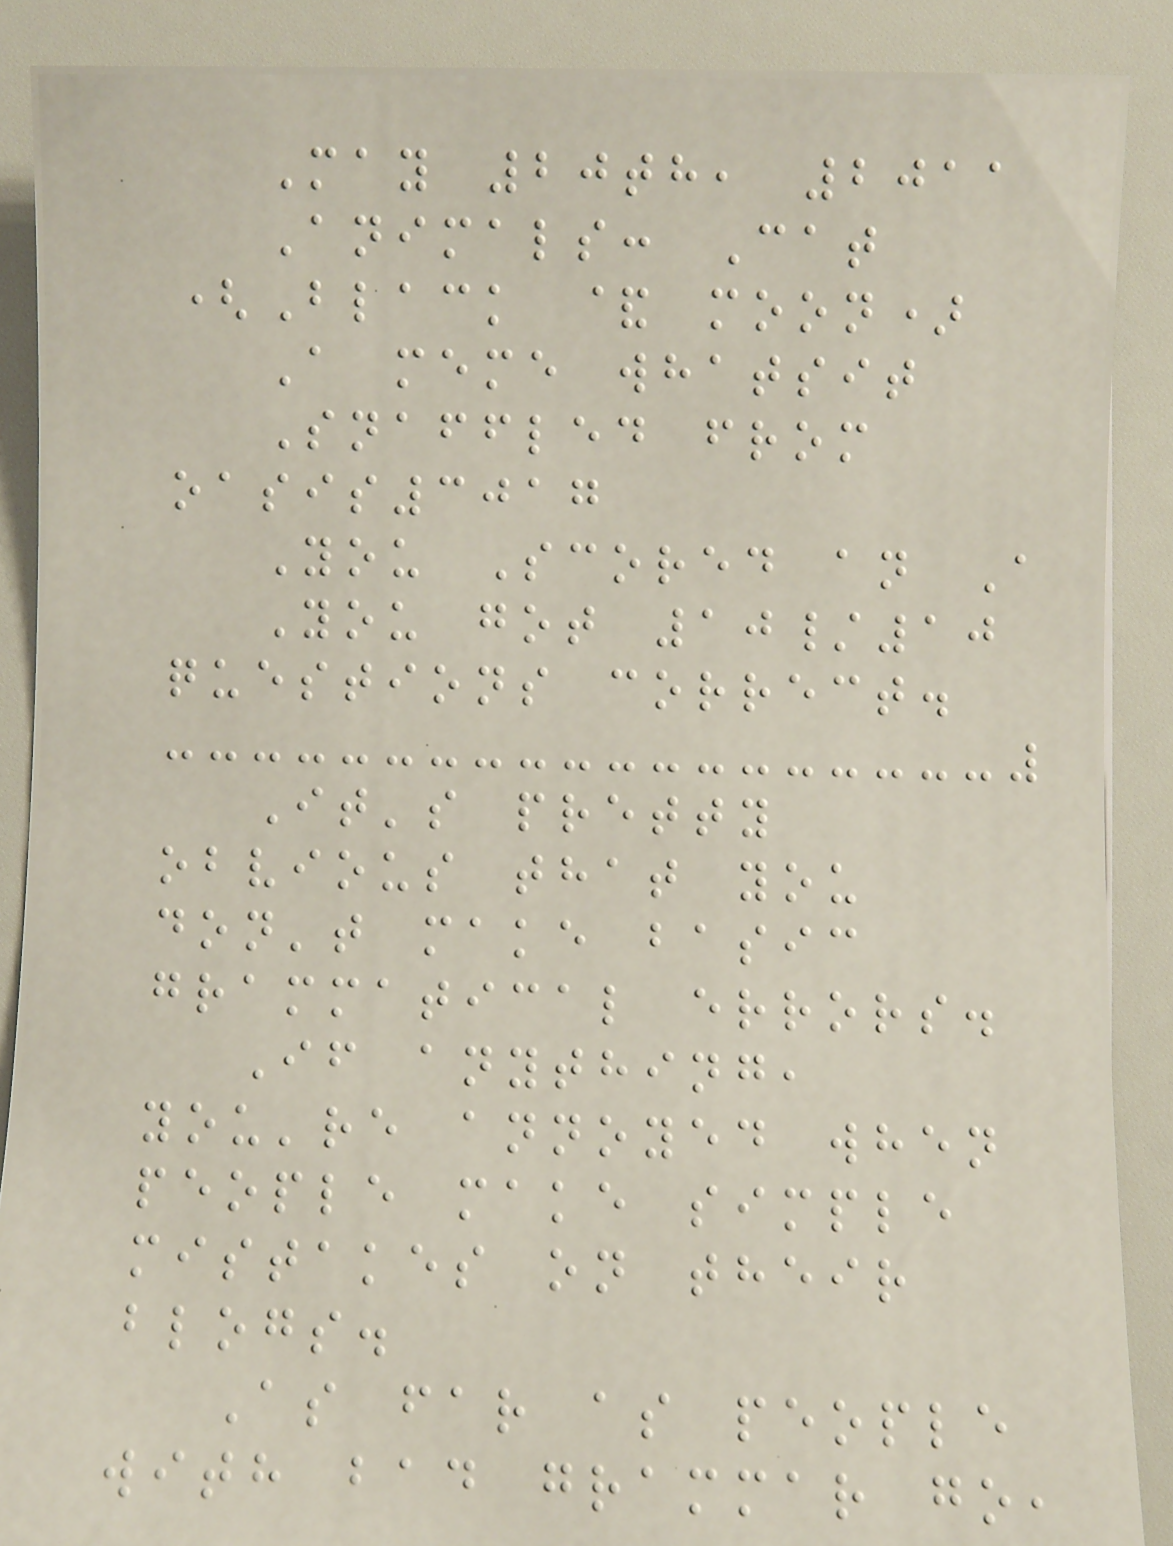May 20th, 2011
Animals: Cat
(Black & moon)
A meme whatsit
Snaffled from
oasis3017
You Scored an A
You got 10/10
questions correct.
It's pretty
obvious that you
don't make basic
grammatical errors.
If anything,
you're annoyed when
people make simple
mistakes on their
blogs.
As far as people
with bad grammar go,
